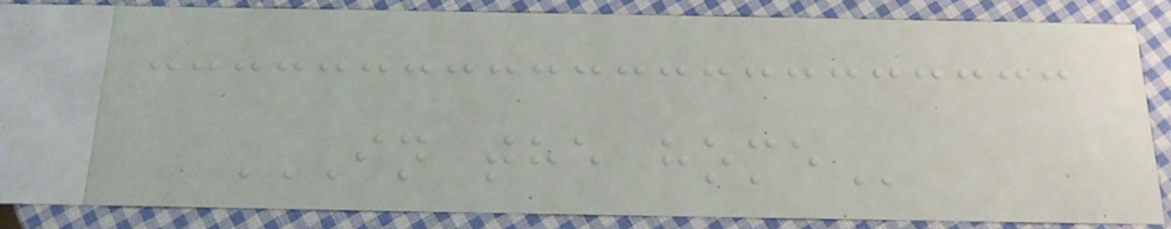IN THE HOME
